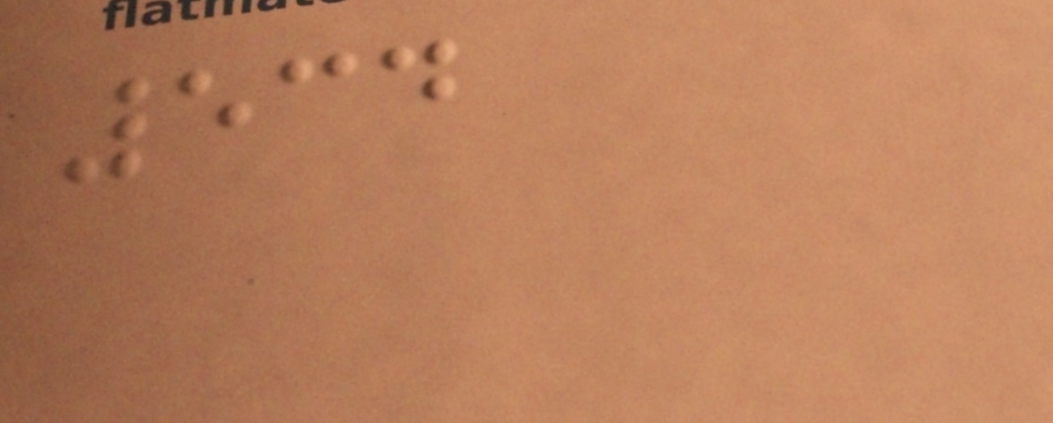534
